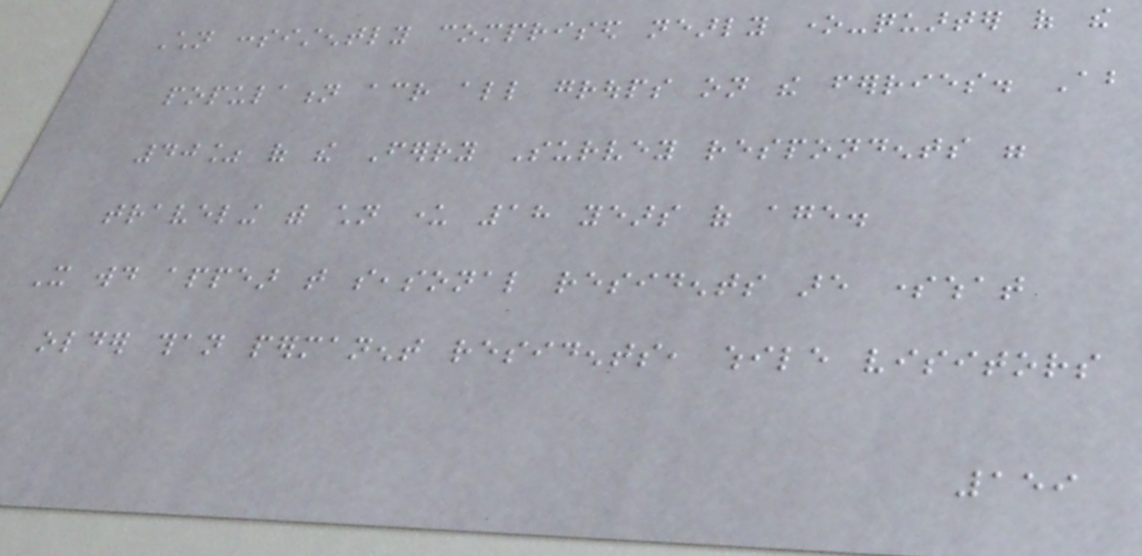Children consistently comprised nearly one-quarter of the
population across all groups on the ferries. About
40% of the Ferry Survey respondents were
traveling with children under 18 years of age.
It would appear that seasonal residents are somewhat
older than permanent residents, while visitors
159
